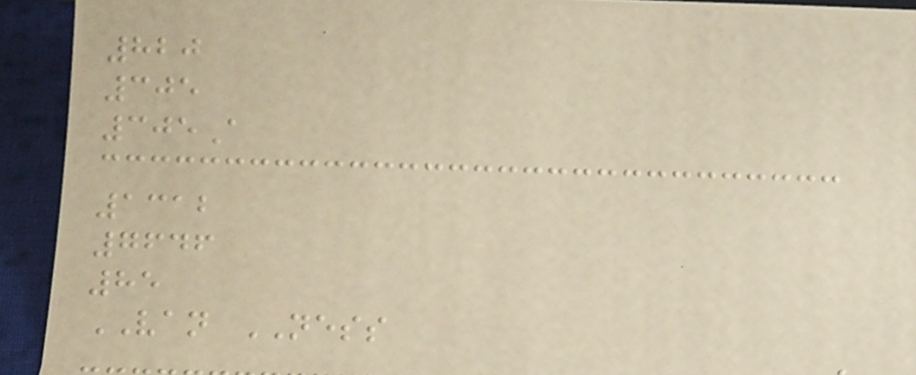820
305
305A
1312
7646
85
VAN NESS
